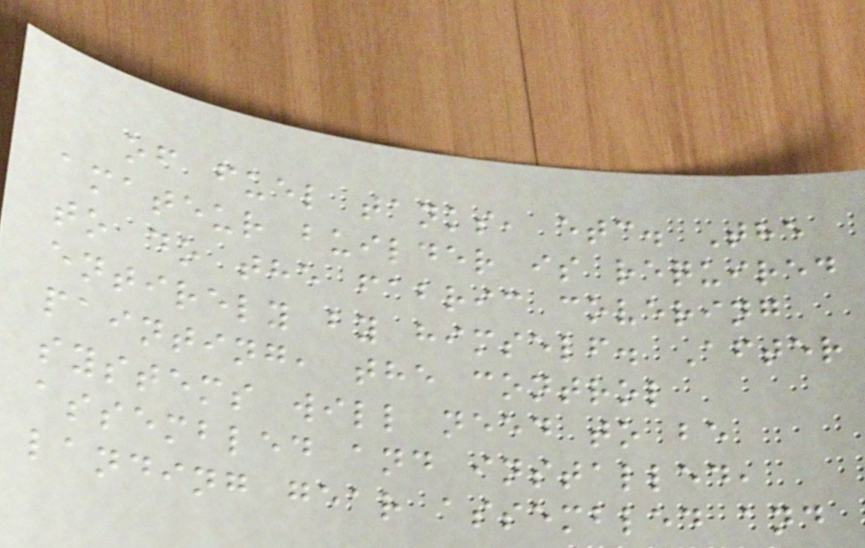of fuel tanks, etc. The
amateur builder is required
to do the fabric covering
entirely by himself. After
painting, the control
systems will need to be
assembled and installed,
landing gear assembled and
